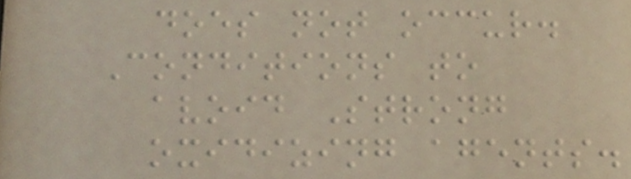does not occur.
Conditions to
avoid Strong
oxidizing agents.
